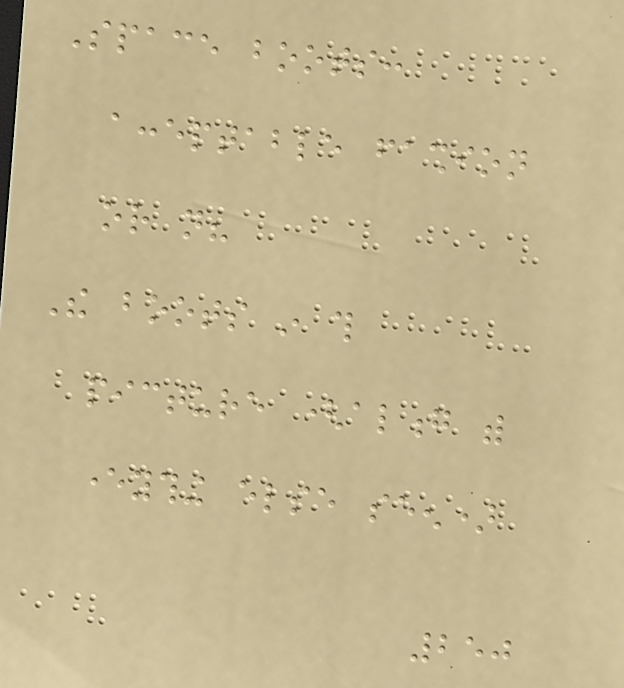Space boots:
acceptable fashion
or not?
The boots in this
picture (along with
everything else seen)
250
